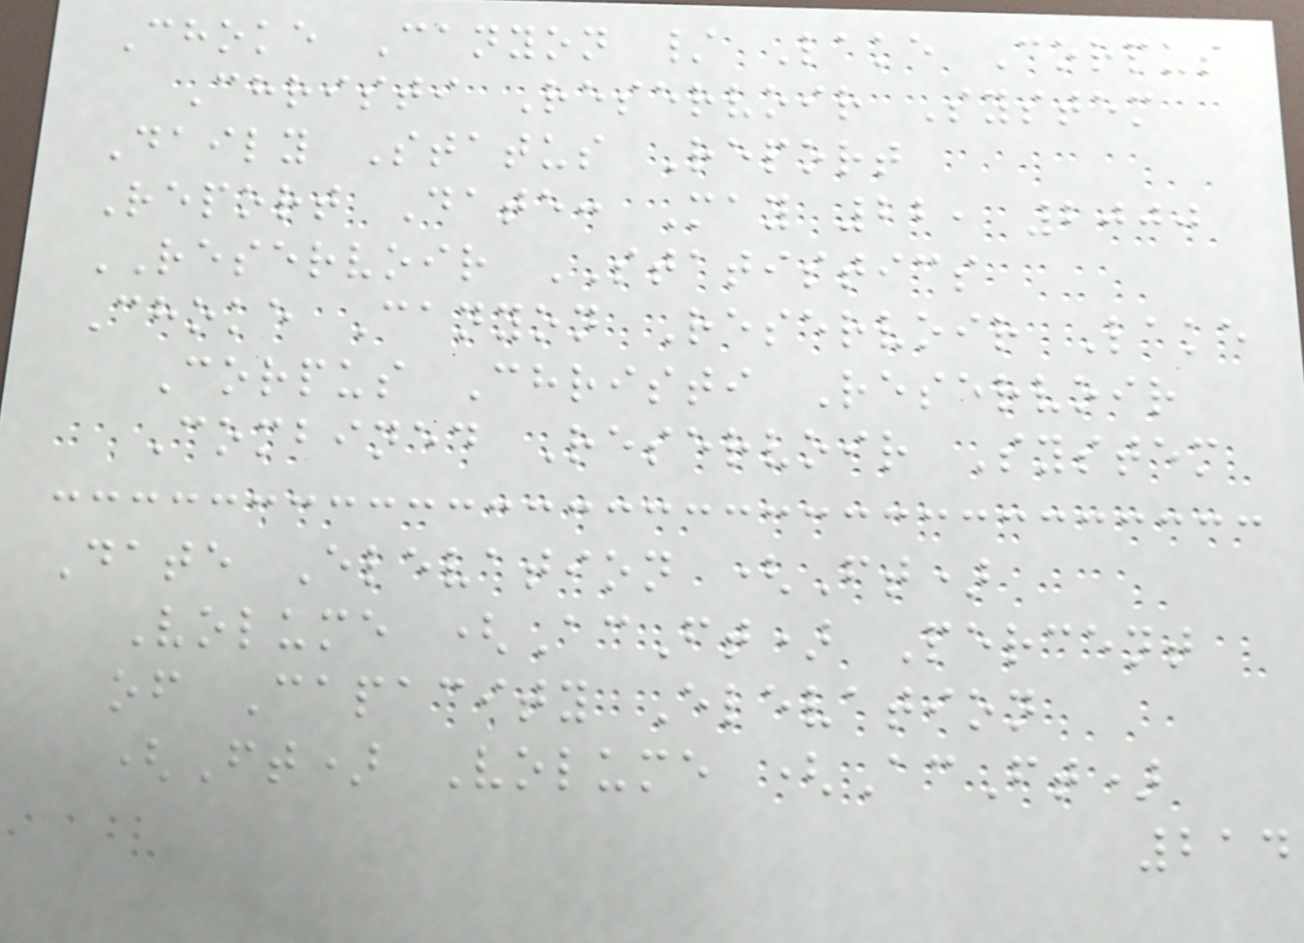Choke Canyon / Lake Corpus
Christi Reservoir System
Daily Status Report
Report Date: May 22, 2000
RESERVOIR STATISTICS
Choke Canyon Reservoir Lake
Corpus Christi Reservoir
Combined Reservoir System
Date Elevation (Ft)
Volume (AcFt) Percent
of Capacity Elevation
(Ft) Volume (AcFt)
214
